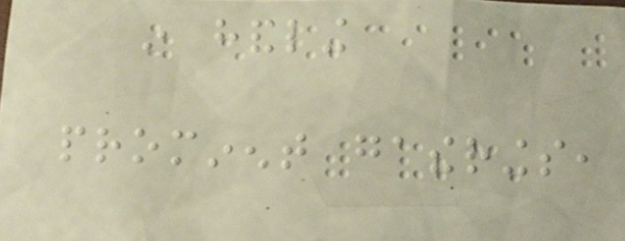in handling
prominent gatherings,
